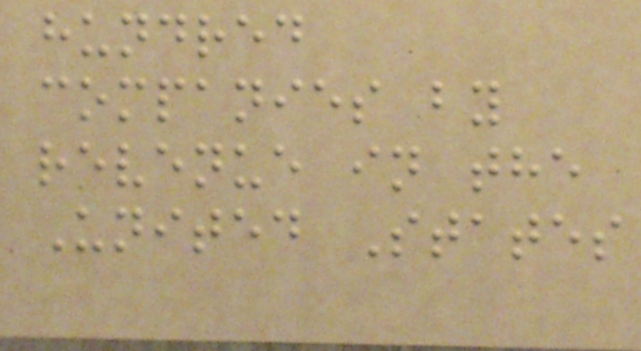hundred
companies by
revenue in the
United States
